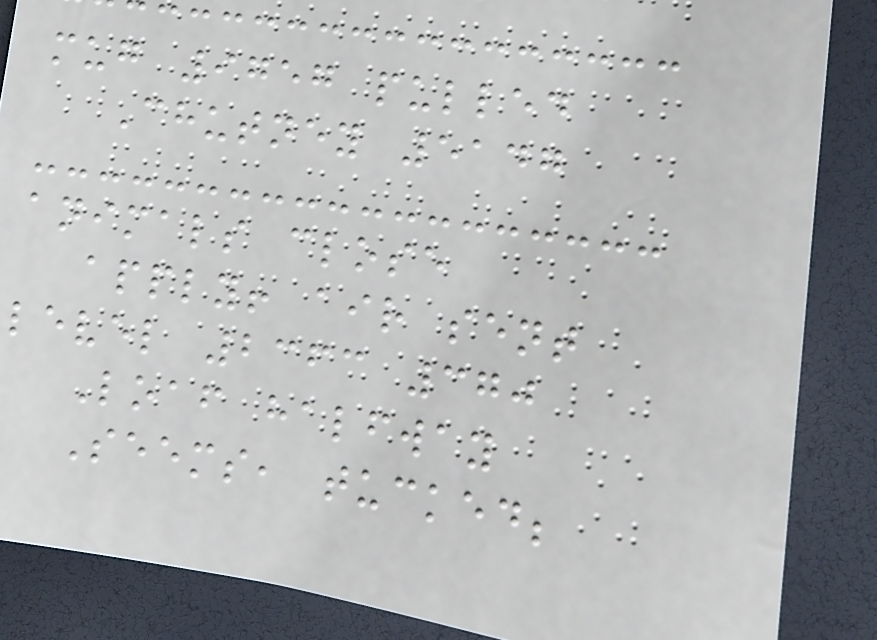mug 9757 pulled
Chutney 5147
animals close
apply! air sent
level 2363 370
Loaf halfway
Seems, tucked;
